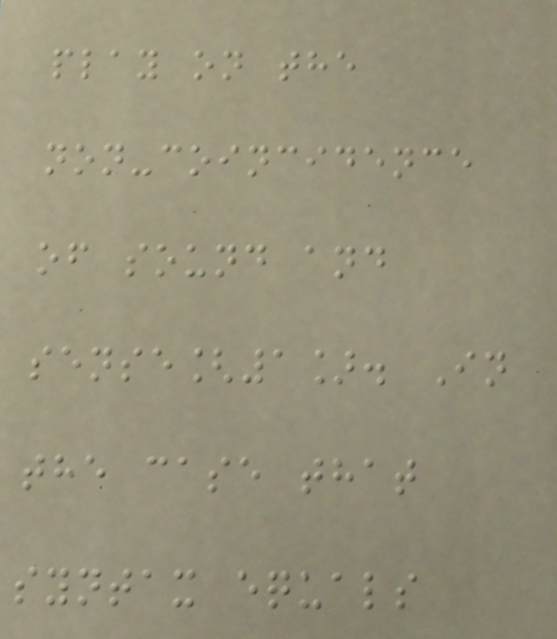play on the
non-coincidence
of sound and
sense[1]. In
the case that
syntax equals
